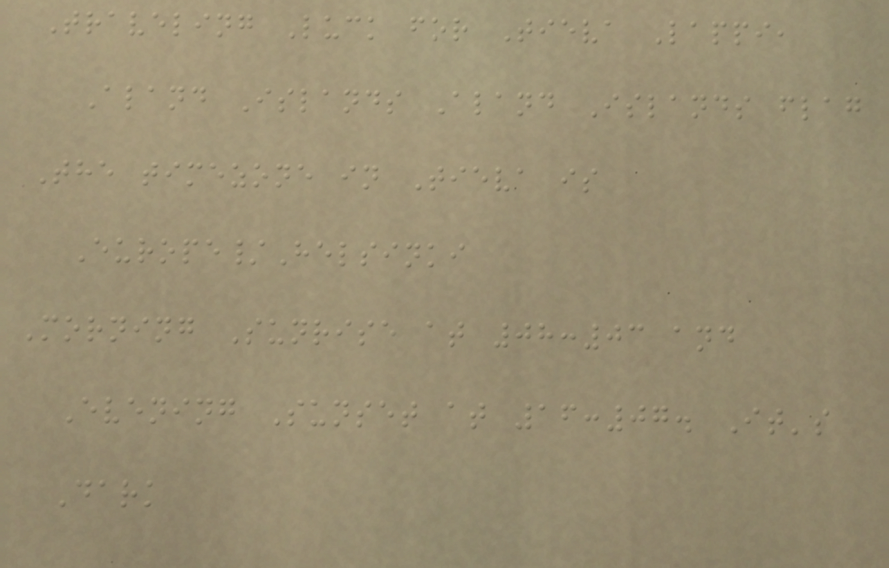Traveling Luck for Tieva Lappi,
Aland Islands Aland Islands flag
The timezone in Tieva is
Europe/Helsinki
Morning Sunrise at 08:03 and
Evening Sunset at 16:07. It's
Dark
